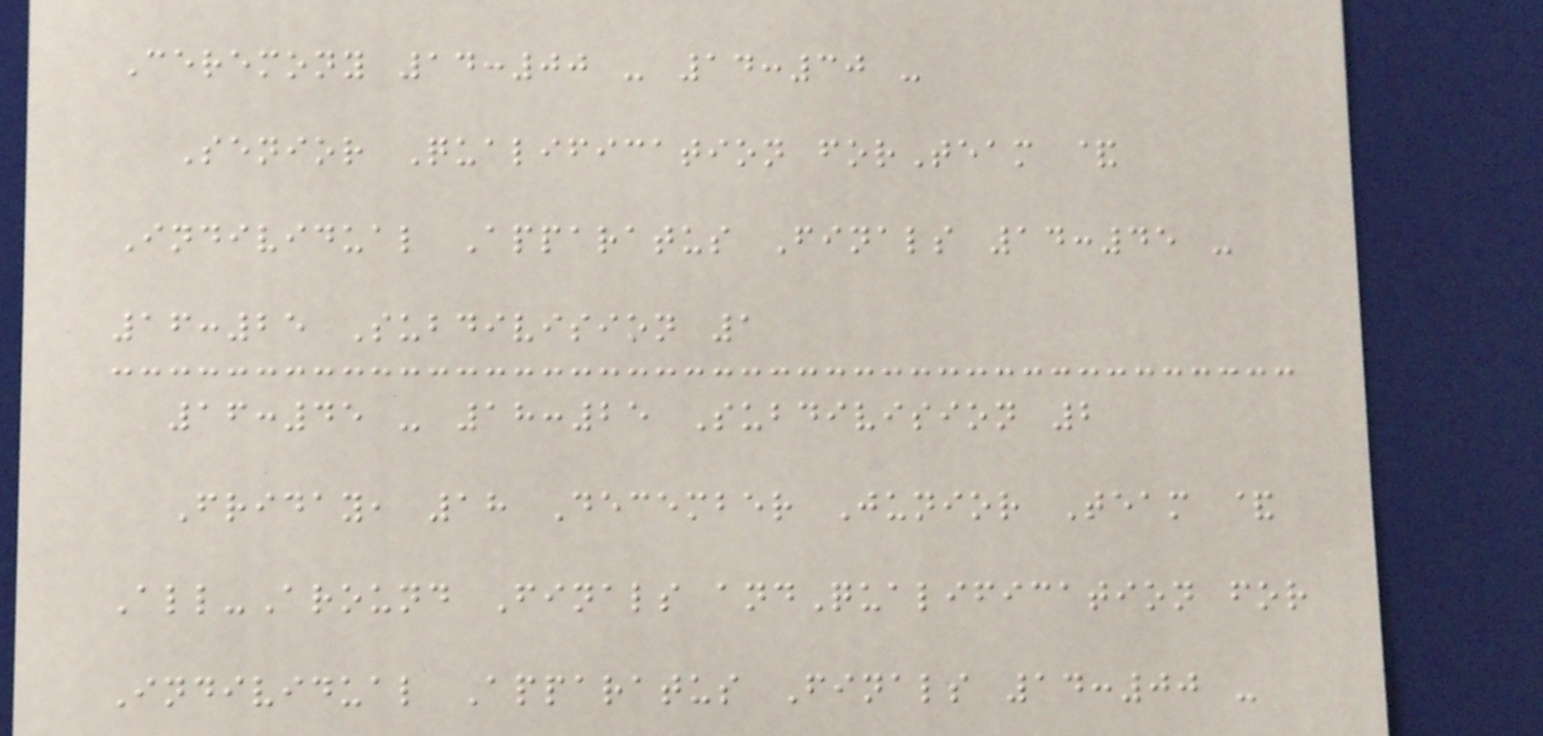Ceremony 14:00 - 14:30 -
Senior Qualification forTeam &
Individual Apparatus Finals 14:45 -
16:25 Subdivision 1
16:45 - 18:25 Subdivision 2
Friday, 18 December Junior Team &
All-Around Finals andQualification for
Individual Apparatus Finals 14:00 -
